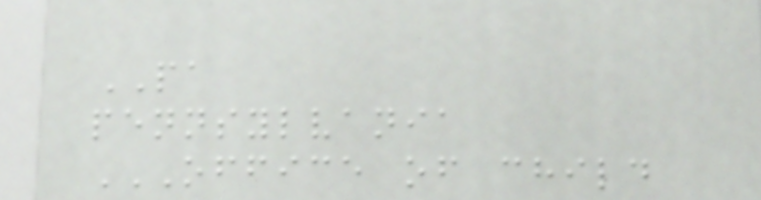PA
pennsylvania
OFFICE OF CHILD
